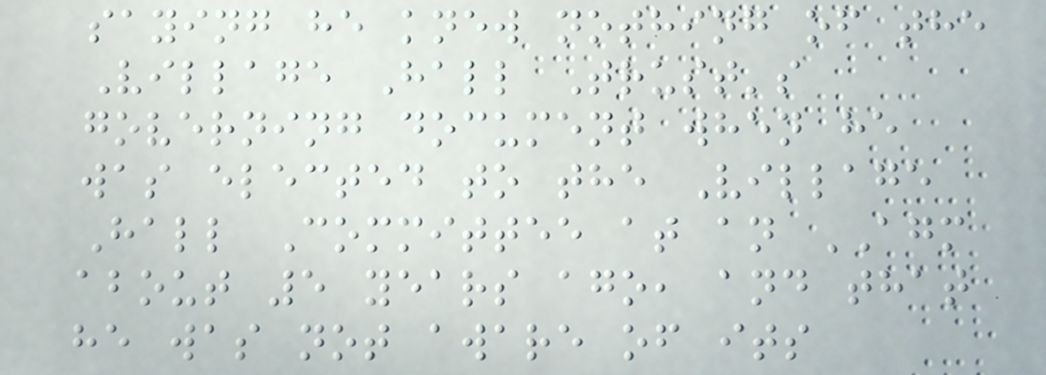saying he knew nothing of the
Village Hall Trust's
governing document when he
was elected to the Village
Hall Committee at an AGM
about 5 years ago, and that
he was not aware of its
